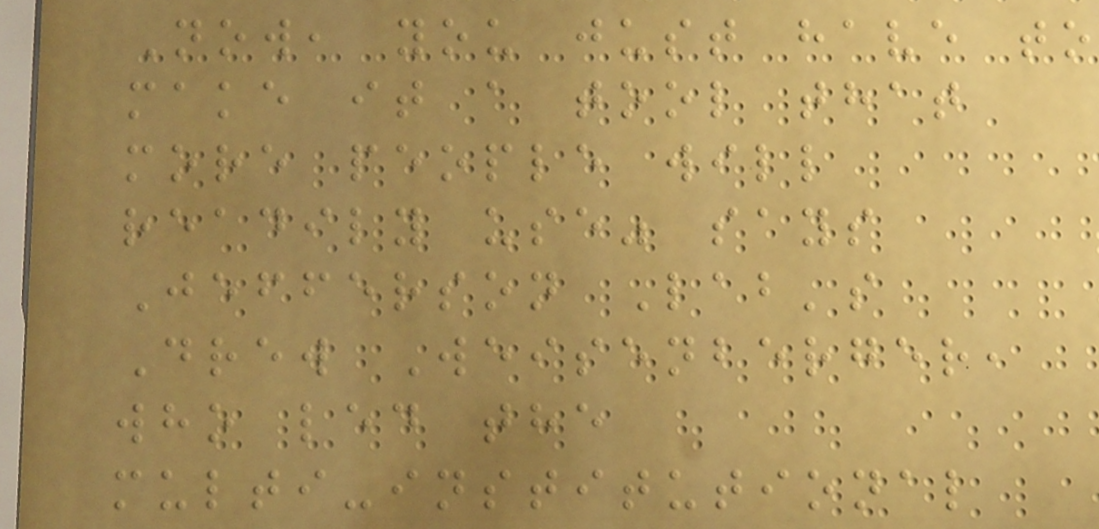Now, you just have to
make it a tool that
more people will
readily use" says
Jefferson Lab's
Drew Weisenberger,
who led the
multi-institutional
